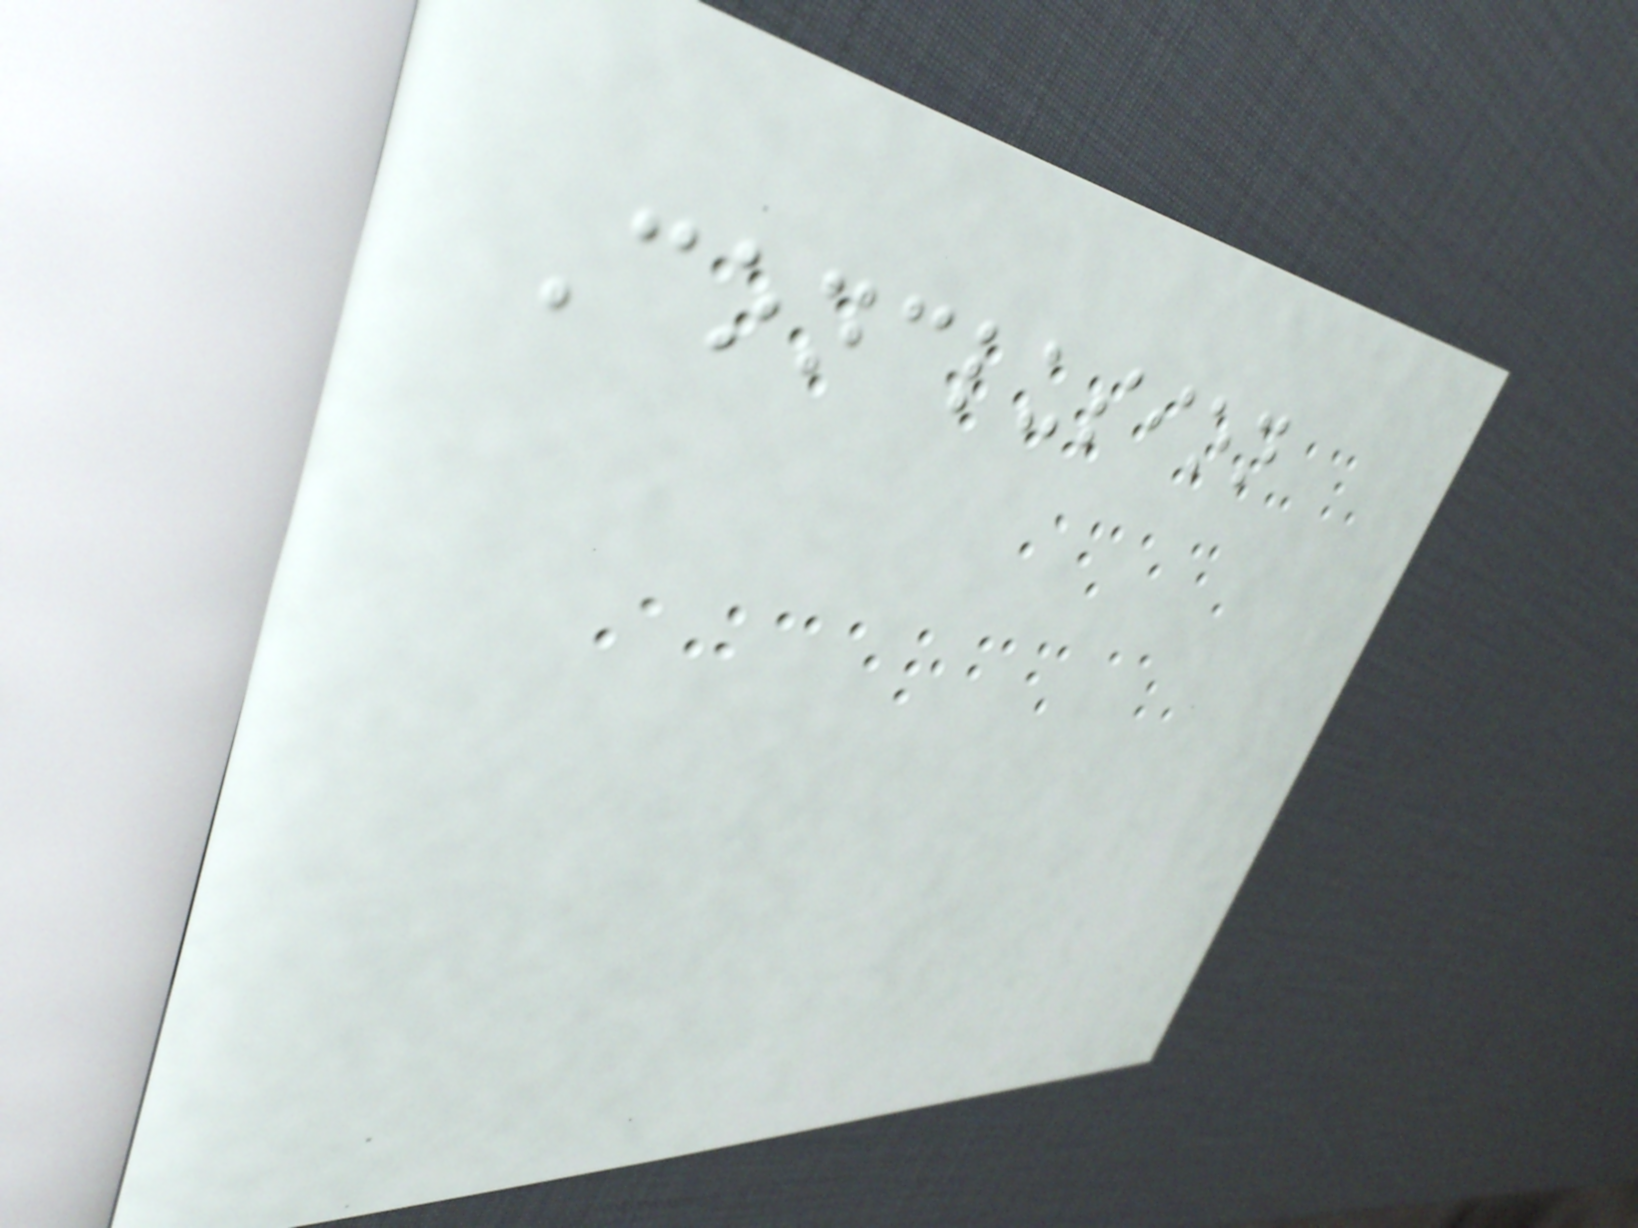Conclusion
